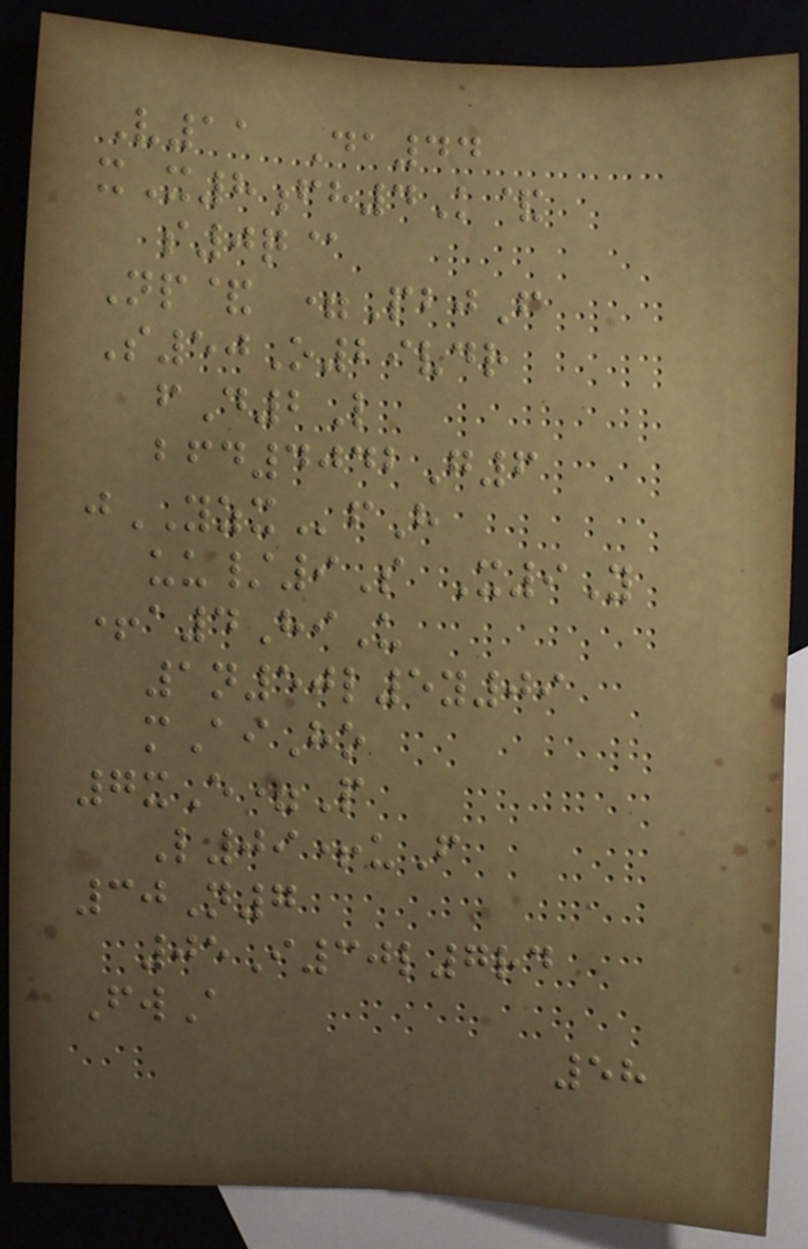V11 Da44
xX8fh4K&
s0q@
Np& =PbjF
S50O29vdr
fD2L
bfd4042G6
jYZXfH
uu/9S X9Y
+a4HiU
1n50l5y09
mAiHo
7xE=P
L09+uF
30N7
05I30l7rd
FwA
58
